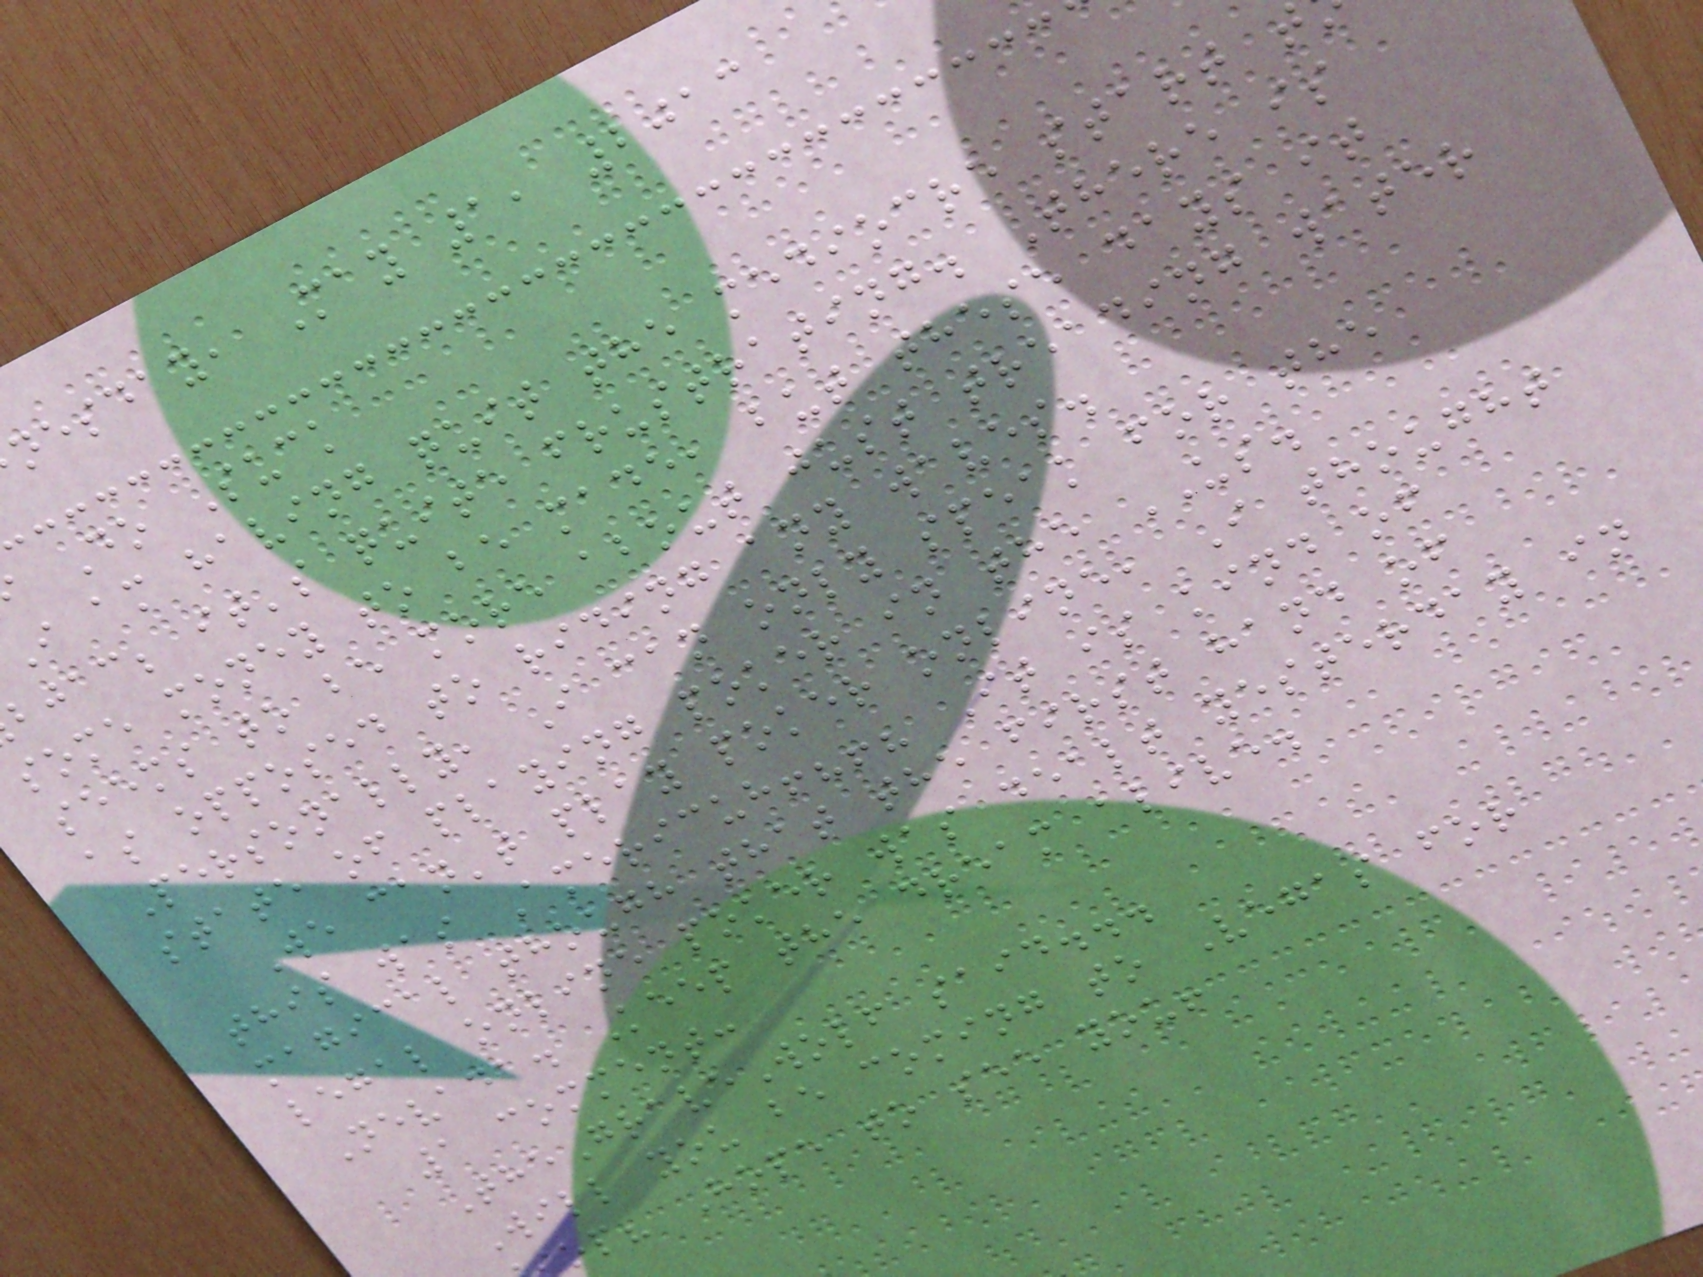nesday, May 1, 2013
Do Suck
i am having quit the mediocre start t
bjac; it's quite frustrating. There is
some money to be made, but these days it
seems to be more about just treading water
as opposed to riding any waves.
Personally, I can only speak for the
state of playing poker in the US.
We can't play poker online, I thought
this was Americuh!?!? It is kind of
magical though that the first hand of
legal online poker was dealt yesterday in
Nevada. Keep the dream alive.
1 comment:
TheGraveWolf said...
Will you be coming to Vegas for
op? Hope to see you!
